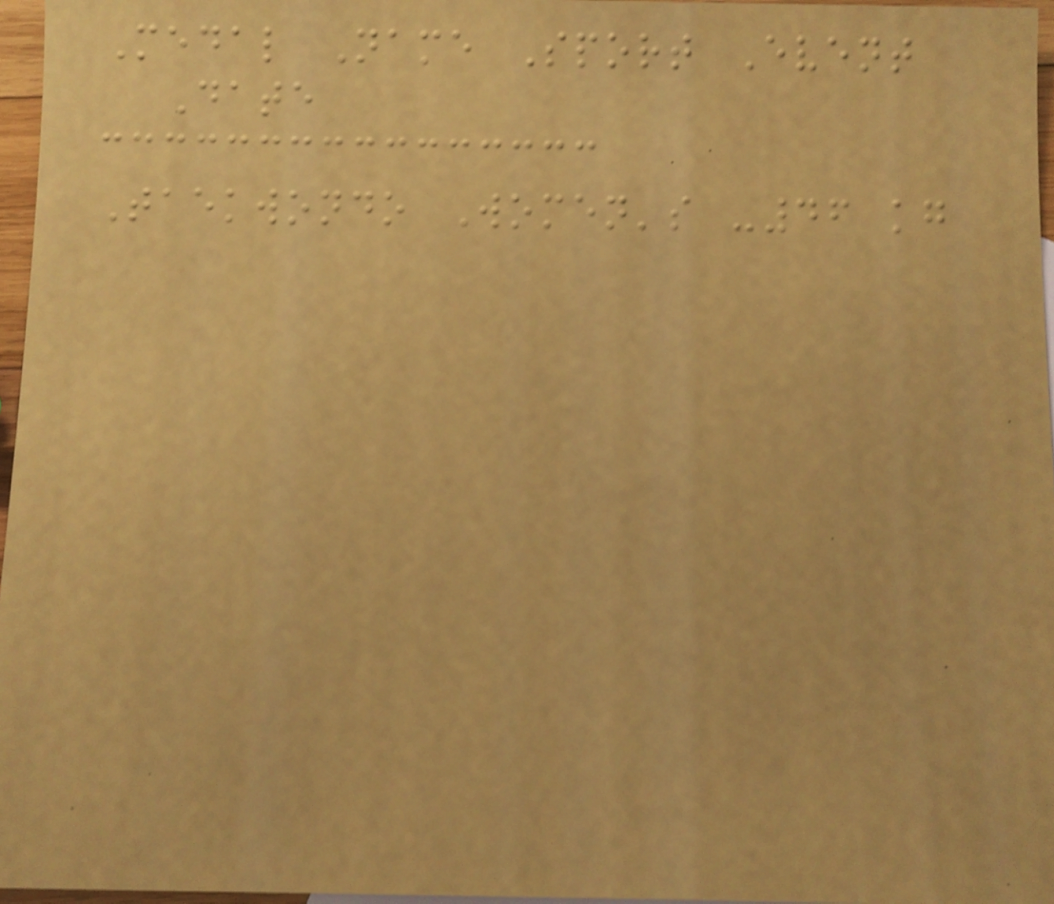Medal Name Sport Event
Date
Taekwondo Women's -46 kg
